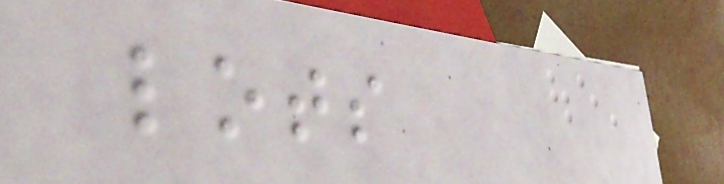lots
